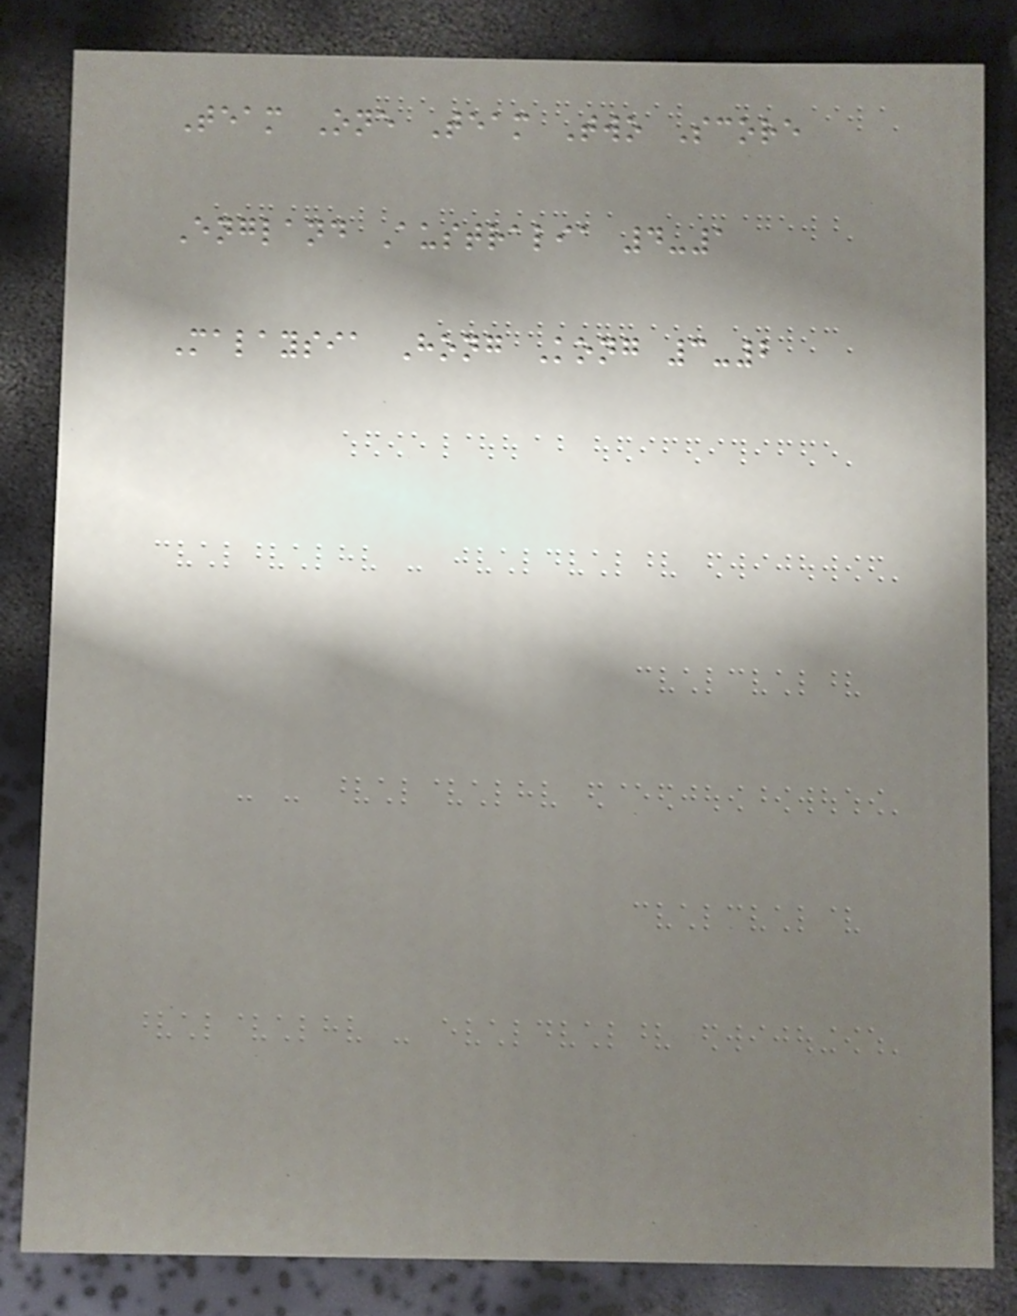Team One Team Two Score
England Australia 4-1
Malaysia Hong Kong 3-2
